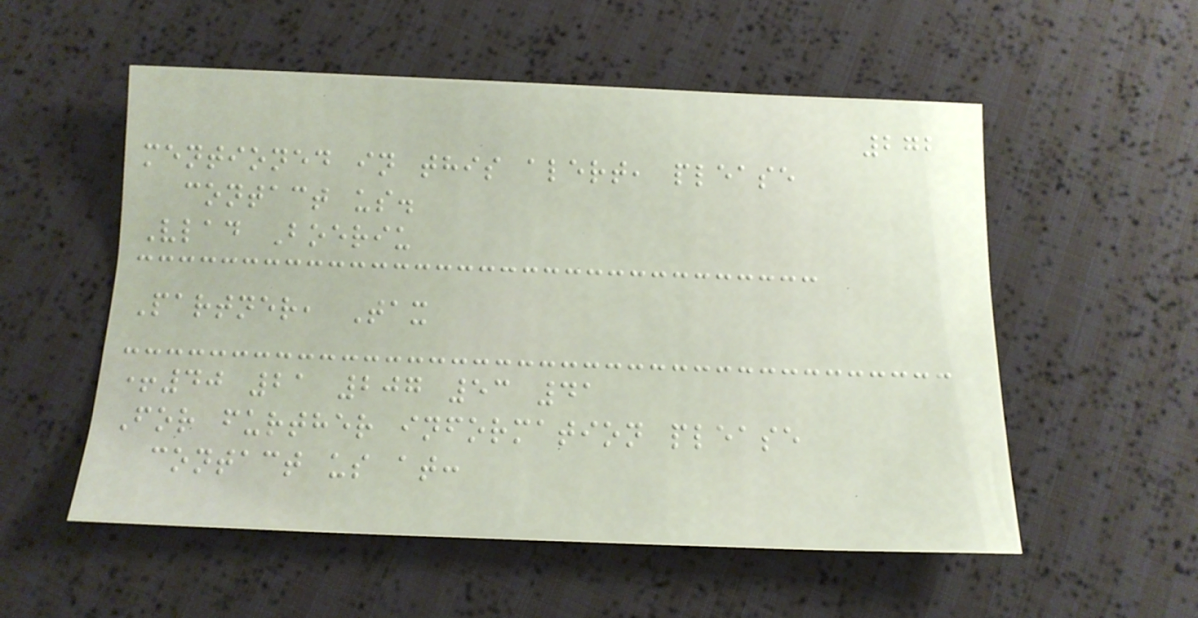272
mentioned in this alert, please
contact us.
Vlad Boeriu
Partner, Tax
+40 21 207 53 41
For further information please
contact us at:
